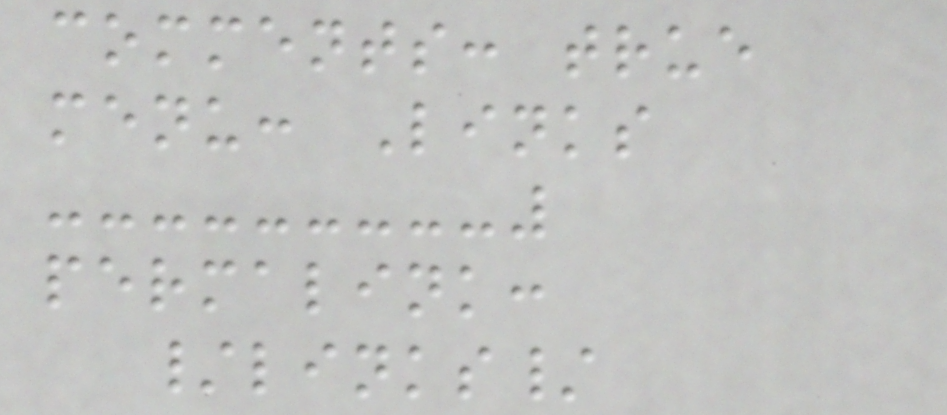comments: true
menu: Links
permalink:
/links/
